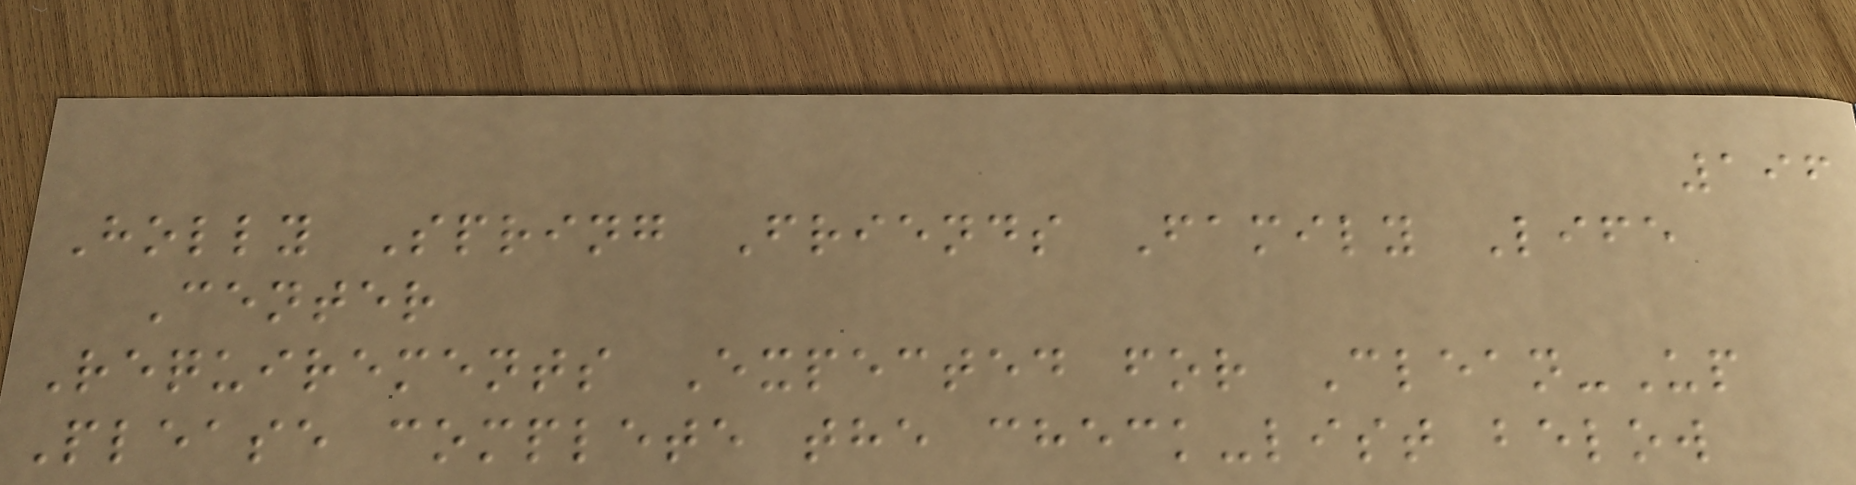196
Holly Spring Friends Family Life
Center
Requirements Expected for Clean-Up
Please complete the check-list below
